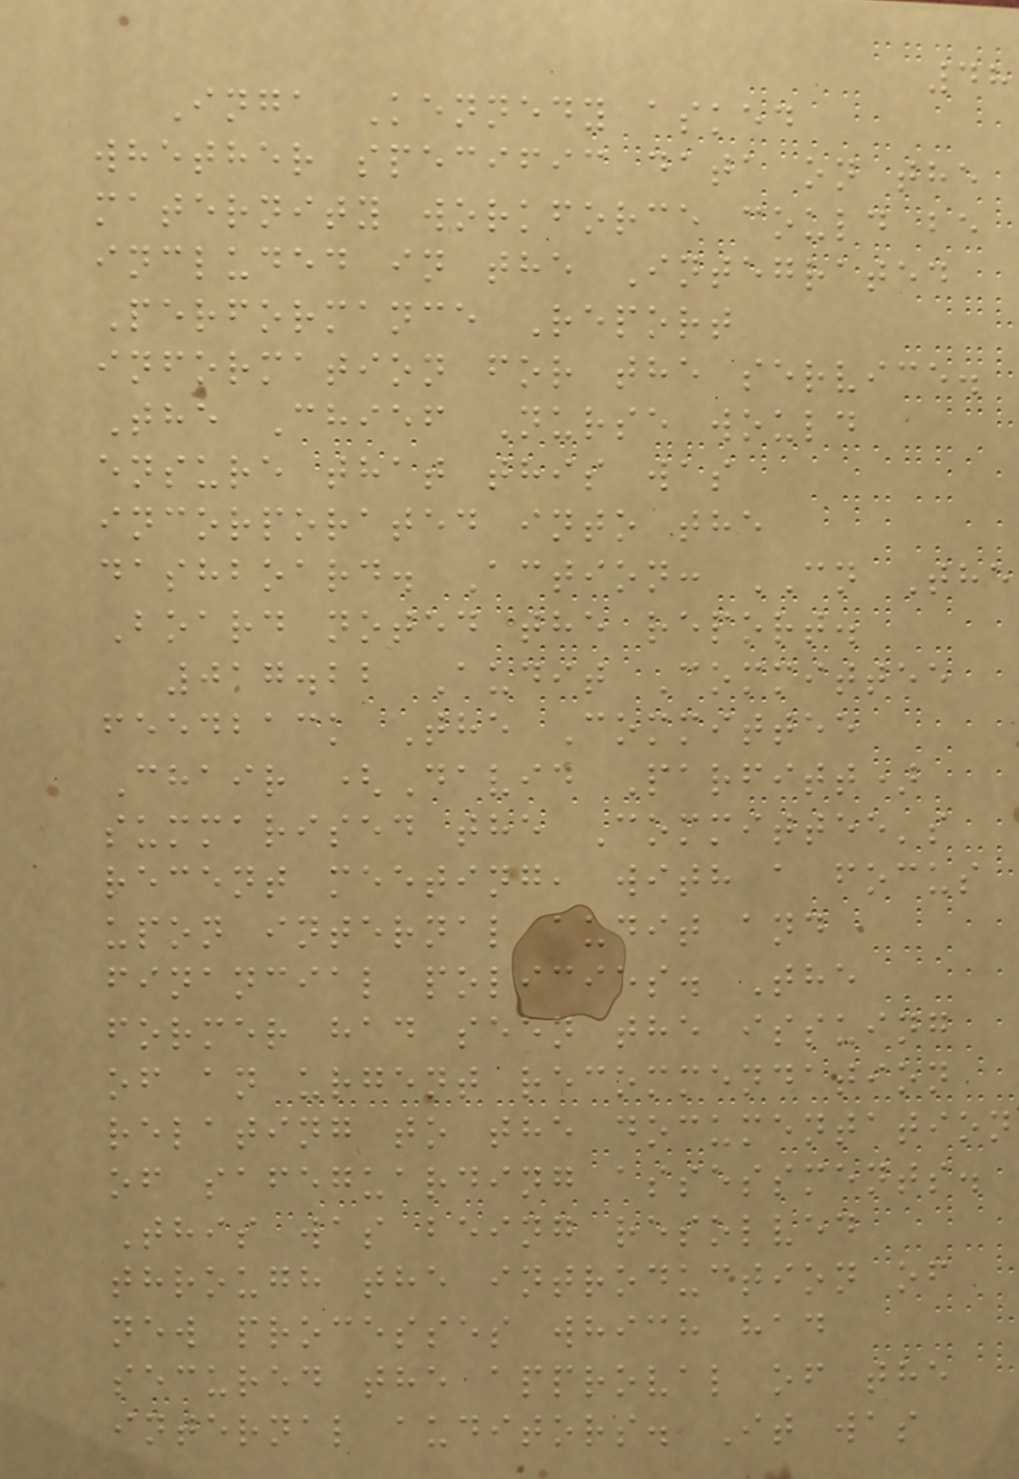48
Inga Kennedy asked
whether specific data on the
maternity workforce could be
included in the Integrated
Performance Report
information for the service.
The Chief Nurse would
ensure that this was
incorporated into the
dashboard. Action: CN The
Board noted the report.
017.22 Audit Committee
feedback The Committee
Chair (David Parfitt)
summarised the Committee's
recent meeting, with a focus
upon internal audit and
financial policies. The
former had seen the issuing
of an urgent recommendation
relating to the documentation
of safeguarding assessments.
This was being resolved
through the introduction of
new processes which had
secured the approval of the
internal auditors. It was
